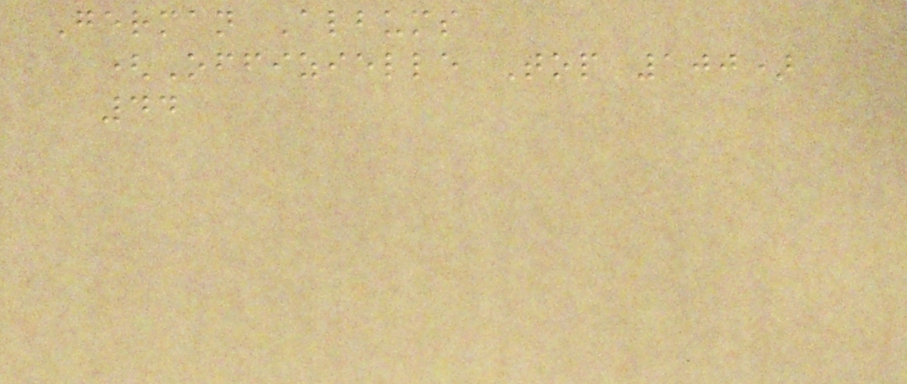German Albums
(Offizielle Top 100)
44
